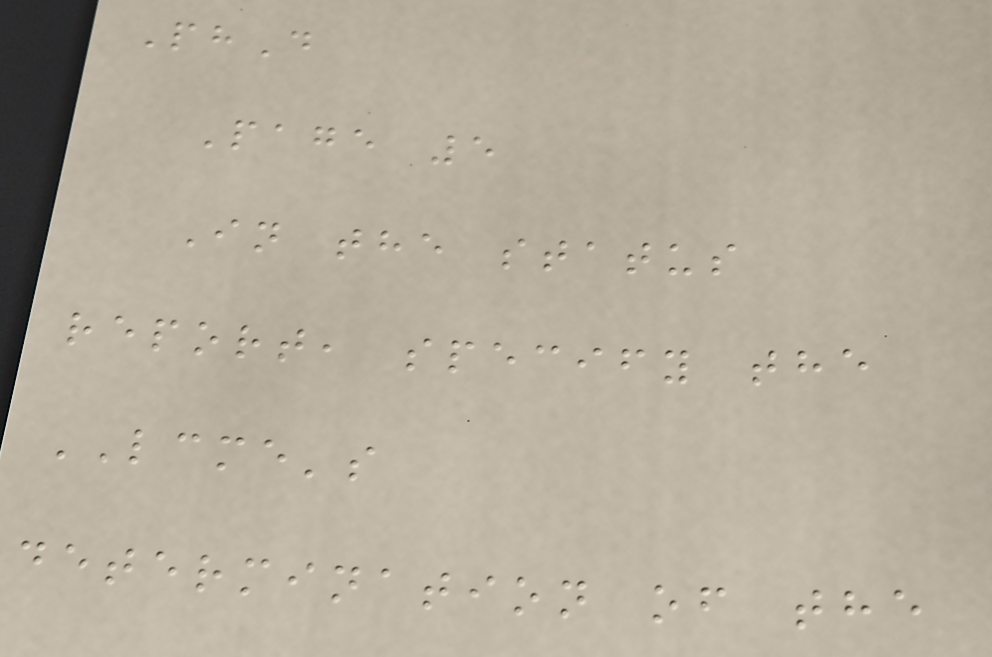PhD
Page 5
In the status
report, specify the
LCME's
determination of the
